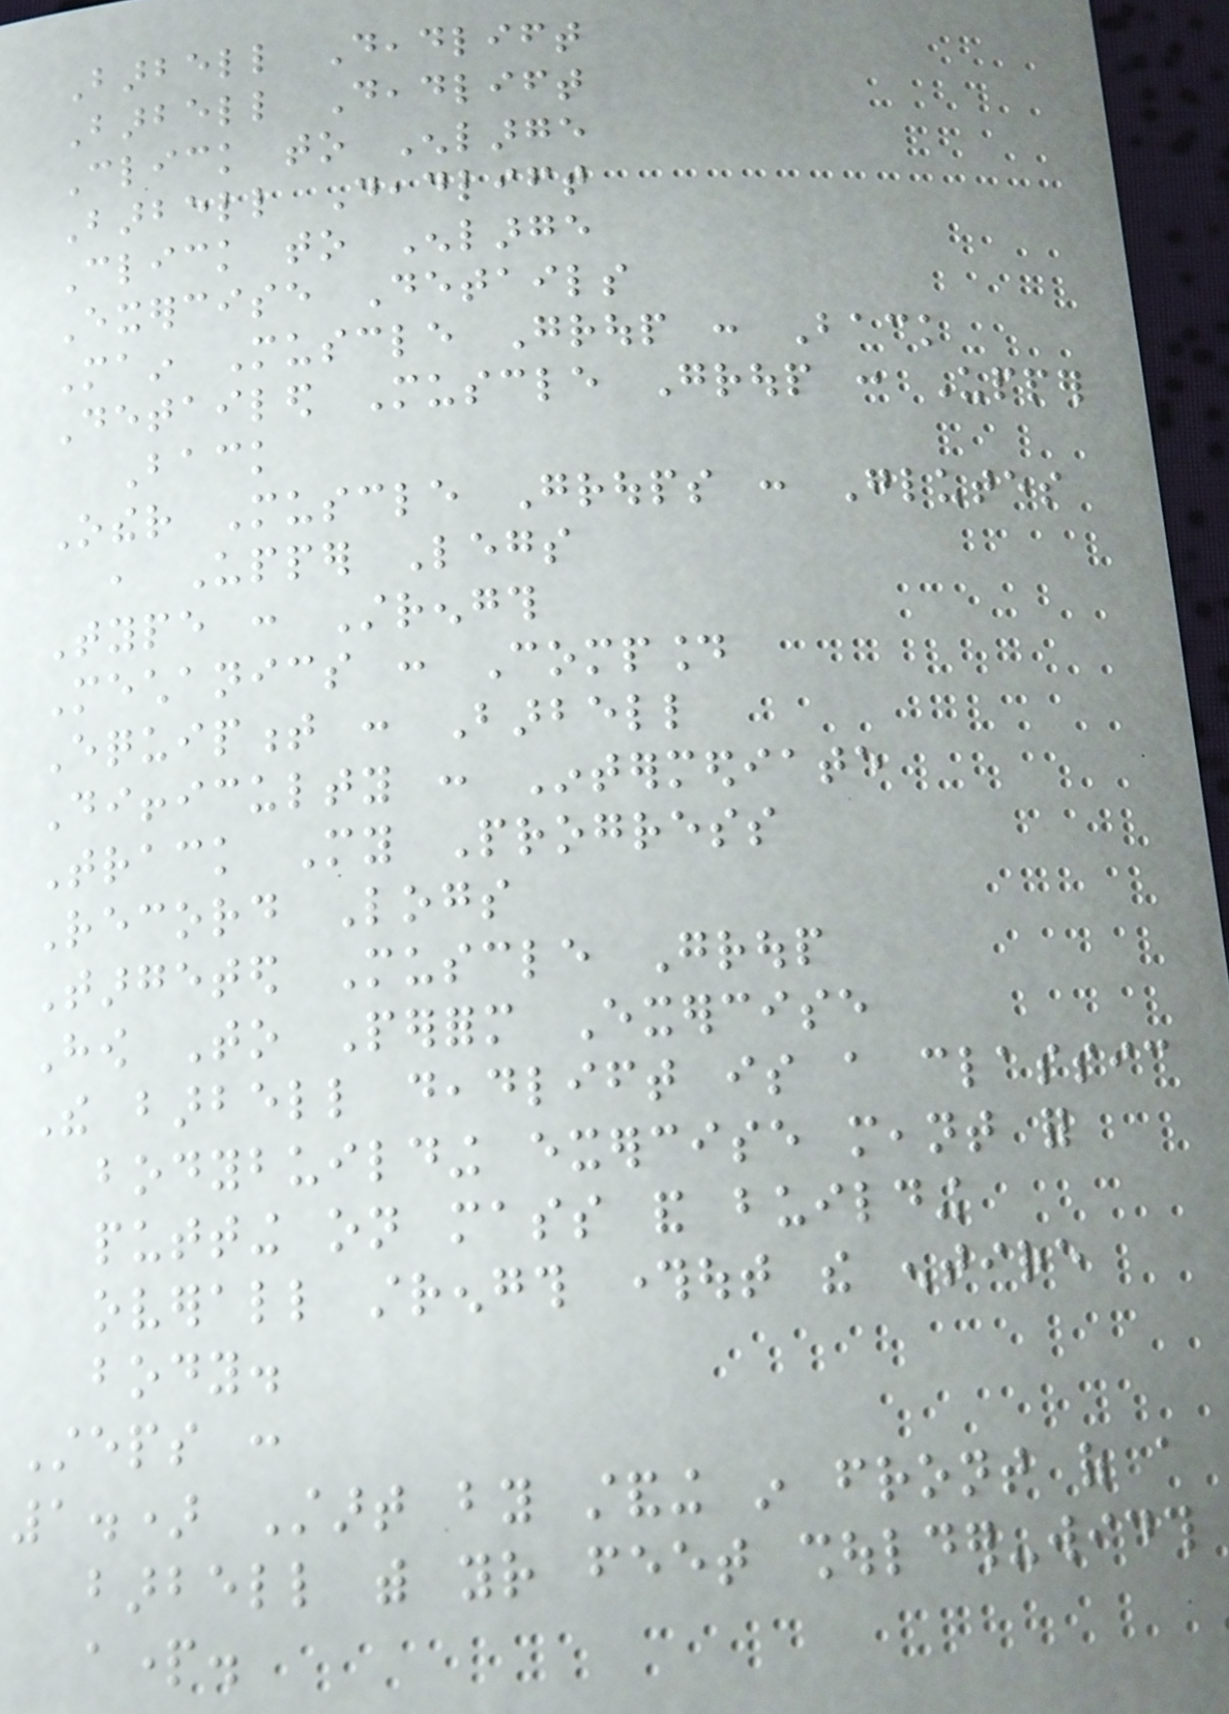Barbell Deadlift
Barbell Deadlift
Click to Enlarge
Barbell Deadlift
Click to Enlarge
Exercise Details
Main Muscle Group : Back
Detailed Muscle Group : Upper
Back
Other Muscle Groups : Glutes
, Upper Legs
Type : Strength
Mechanics : Compound
Equipment : Barbell
Difficulty : Intermediate
Track My Progress
Record Logs
Targeted Muscle Group
How To Perform Exercise
The barbell deadlift is a classic
bodybuilding exercise meant for
putting on mass and building
overall strength throughout the entire
body.
Steps :
1.) Start by standing in front of a
barbell with your feet shoulder-width
apart.
